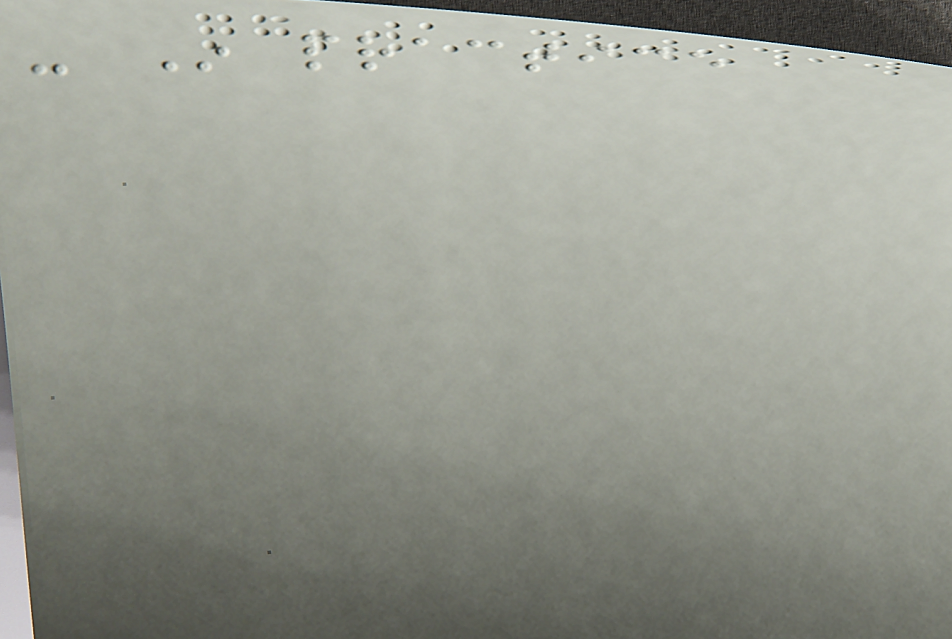- In practice
